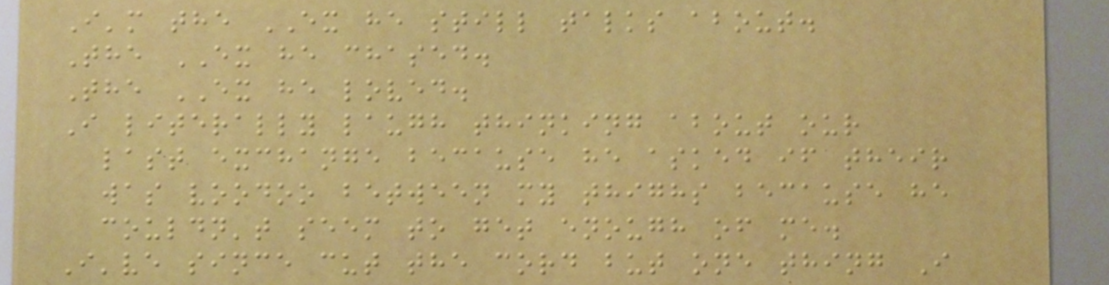I'm the EX he still talks about.
The EX he chased.
The EX he loved.
I literally laugh thinking about our
last exchange because he asked if their
was voodoo between my thighs because he
couldn't seem to get enough of me.
I've since cut the cord but one thing I
